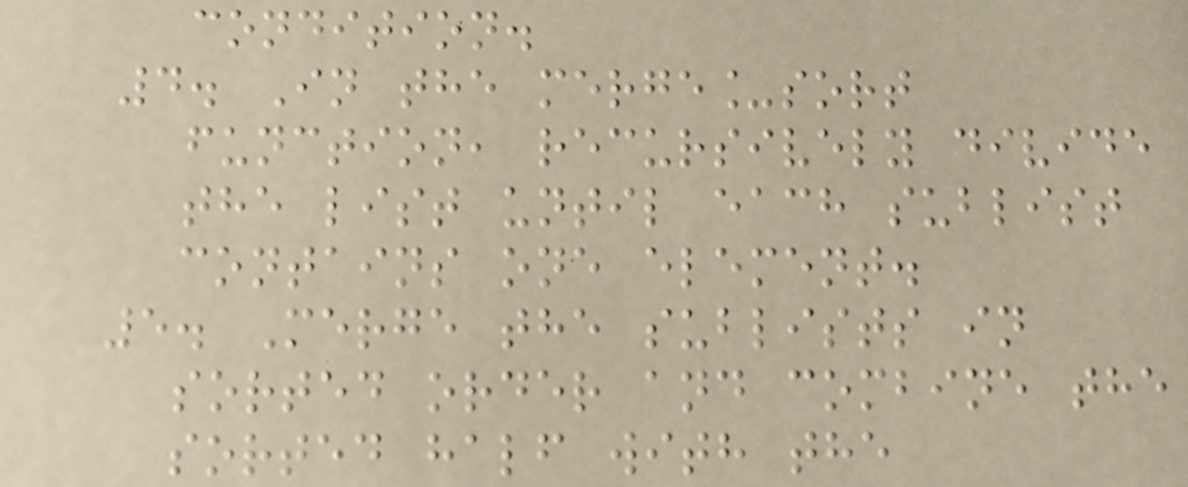condition.
4. In the merge_sort
function, recursively divide
the list until each sublist
contains one element.
5. Merge the sublists in
sorted order and combine the
sorted half with the
